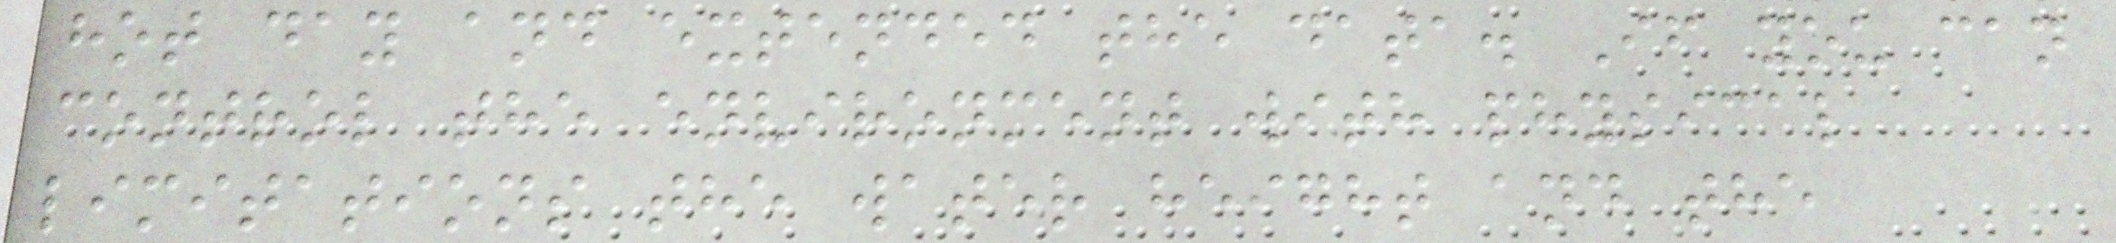hot day and extended the data. If you can
control the environment with physical
limitations the water height and the
